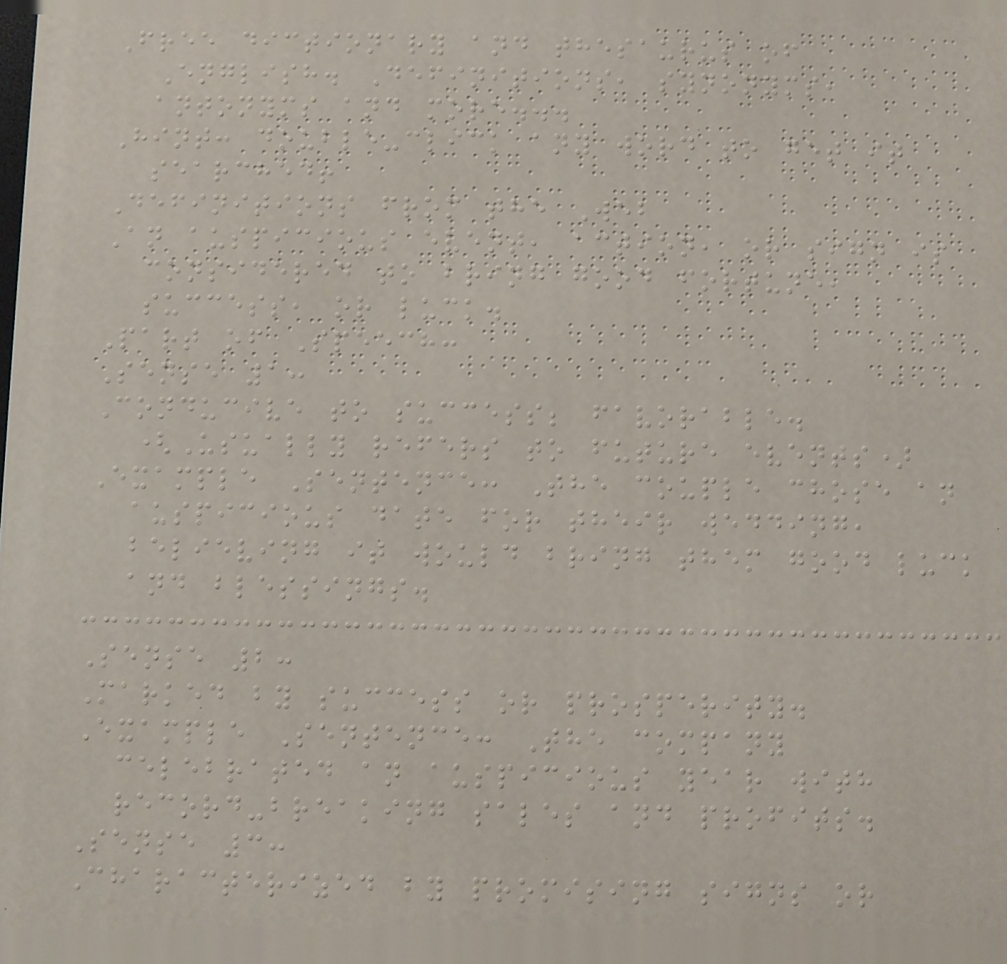Free dictionary and thesaurus of
English. Definitions, synonyms,
antonyms and more...
Hint: double-click any word to get it
searched!
Definitions from the Web
An auspicious event, action, or sign is
considered to bring good fortune,
success, or luck.
Part of Speech:
Sense 1:
Conducive to success; favorable.
(Usually refers to future events)
Example Sentence: The couple chose an
auspicious date for their wedding,
believing it would bring them good luck
and blessings.
Sense 2:
Marked by success or prosperity.
Example Sentence: The company
celebrated an auspicious year with
record-breaking sales and profits.
Sense 3:
Characterized by promising signs or
